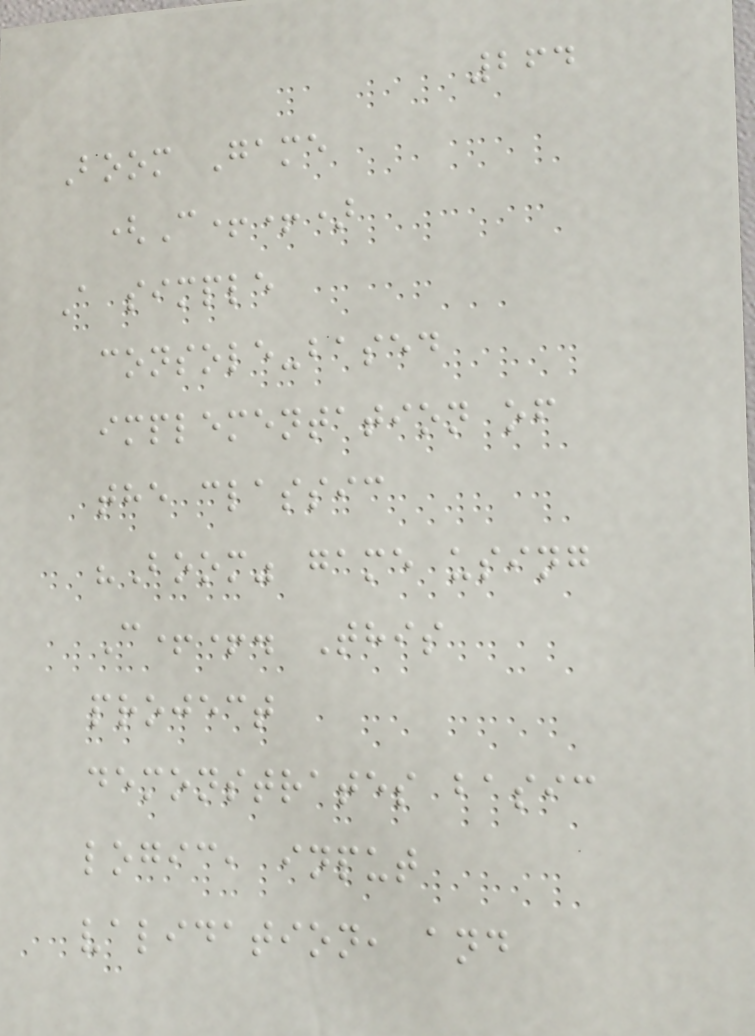264
Boom Game
(C++)
A simple
console-based
implementation of
the classic
"Boom" game using
C++. This
project
demonstrates basic
logic, input
validation, and
